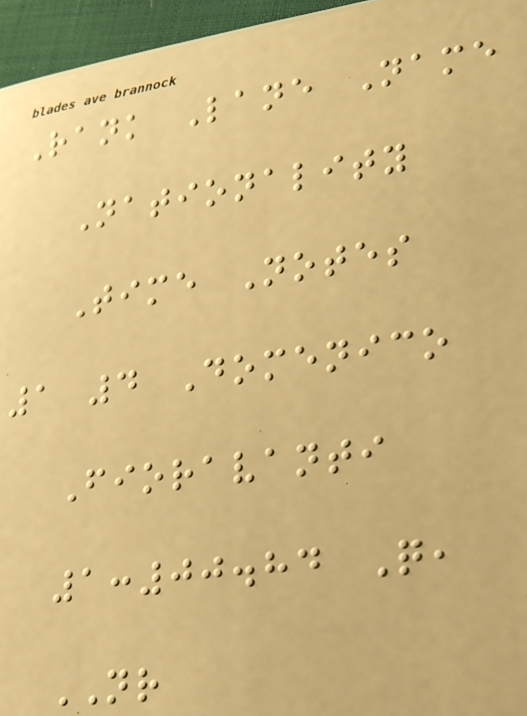Rank Lane Name
Nationality
Time Notes
1 4 Domenico
Fioravanti
1:00.84 Q,
NR
